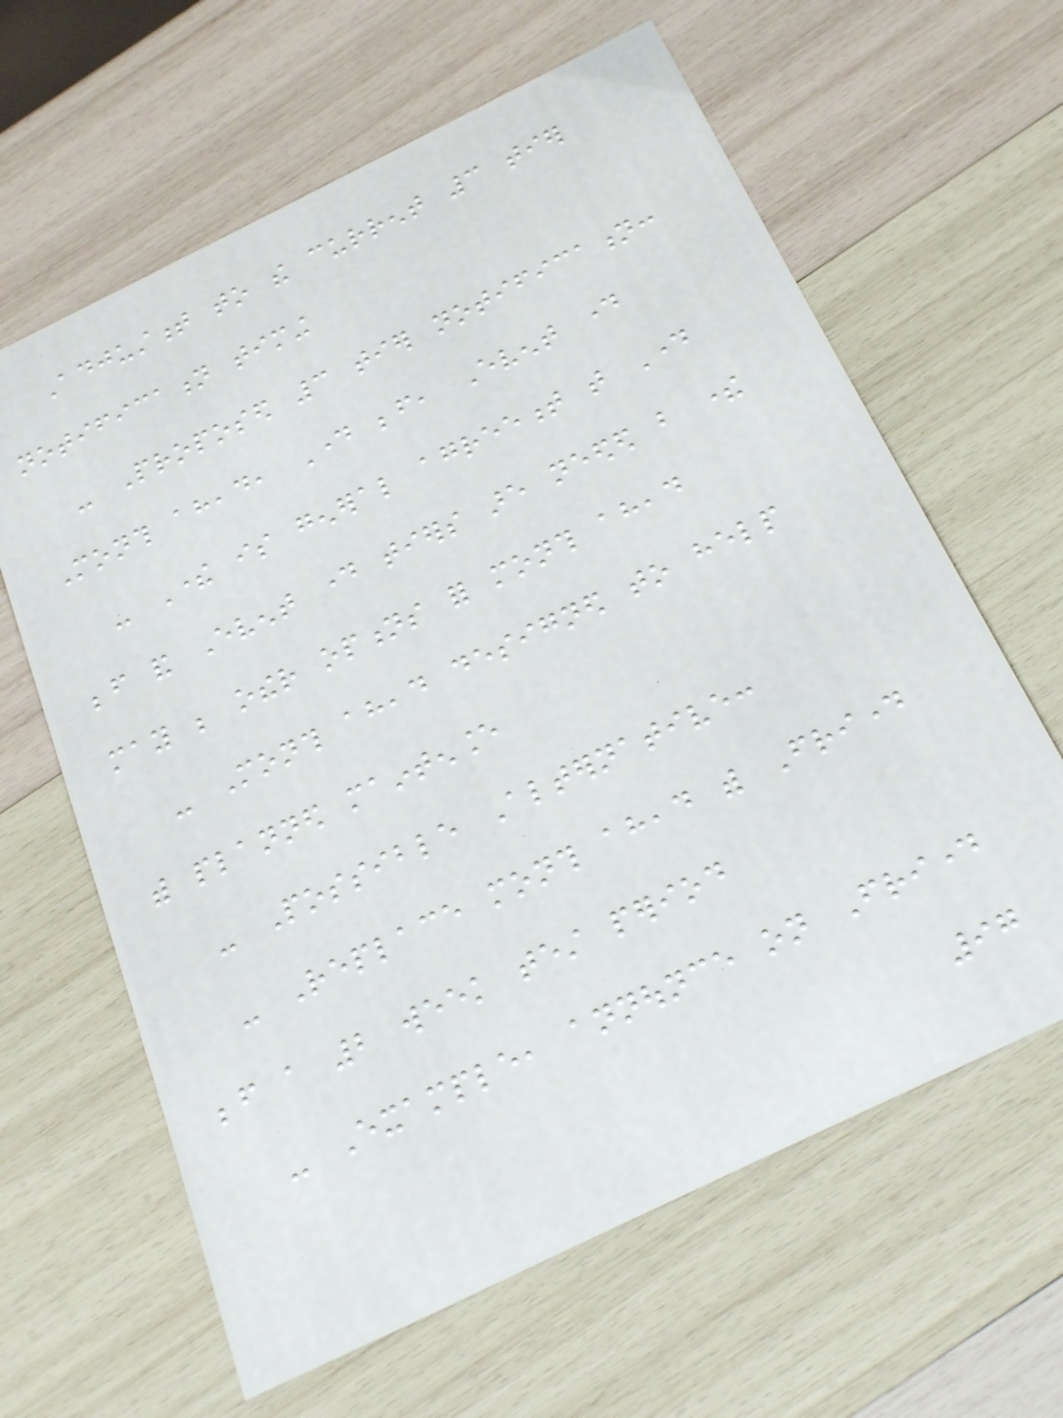Adjustment to the current 3 tier
notification timing
- Proposed 3 tier notification:
Month ahead, Day before, Event day
- There is general agreement that Day
before and Event day tiers are needed but there
may be other options for month ahead
- Month ahead designed to help
with planned maintenance
- Possible Alternative:
- Replace month ahead with Friday
before a 2 week test period
- Example, announce on Friday
97
